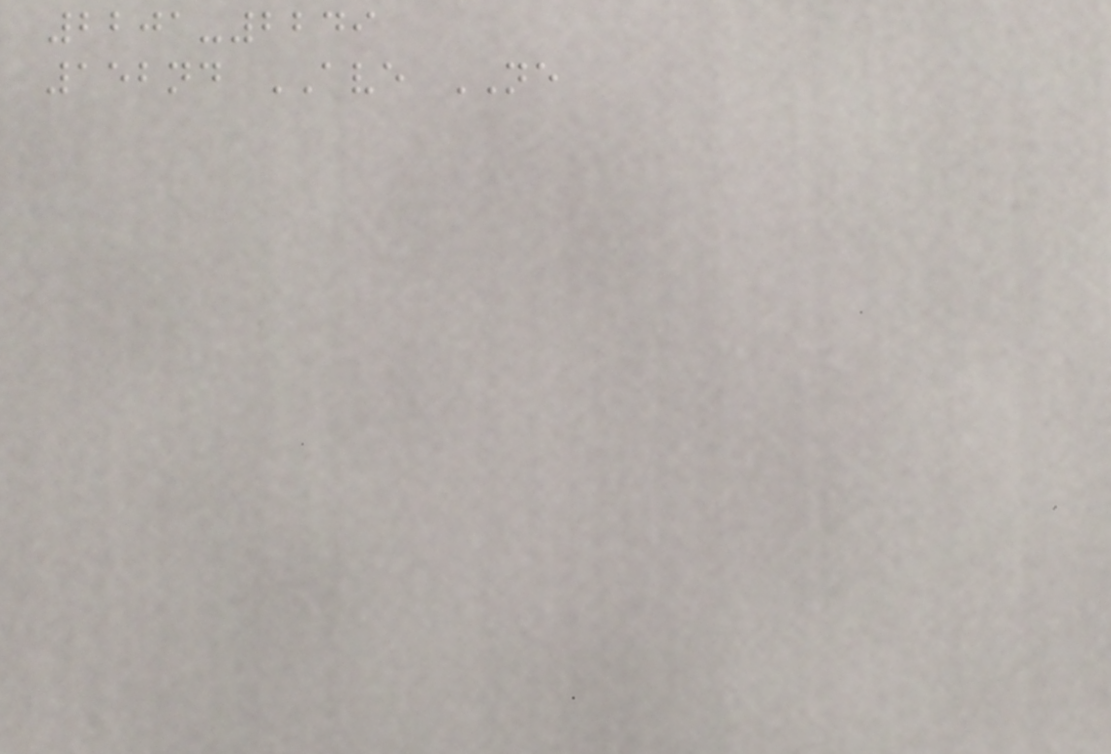2201-2249
152nd AVE NE
